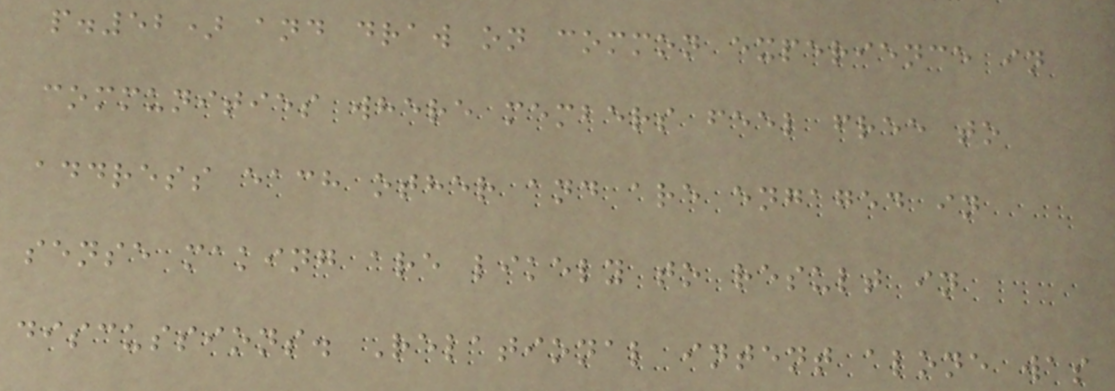p.52) and draw on common experience in
communities where members feel free to
address each other and are engaged in
sense making are likely to result in
discussions. Relational intent alone was
